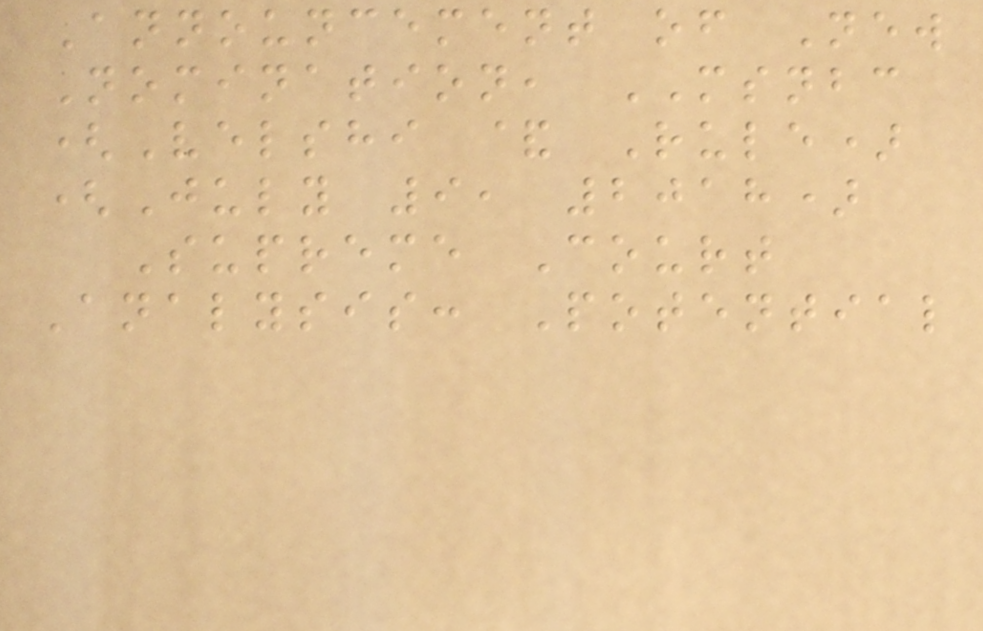Announcement of New
Nomination, MSNBC
(Velshi & Rule)
(July 9, 2018)
Supreme Court
Analysis: Potential
